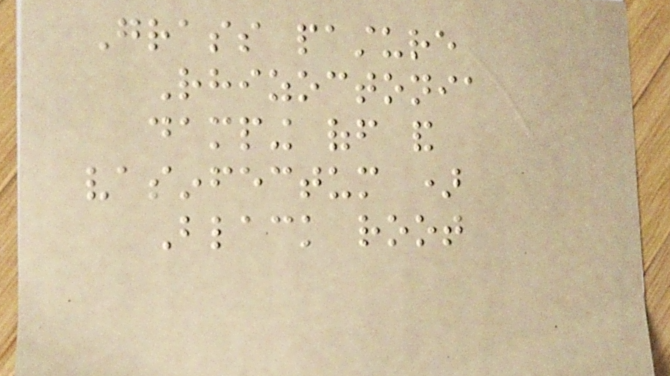Grass pasture
Rhizoctonia
damping off and
vasinfectum )
Black root
